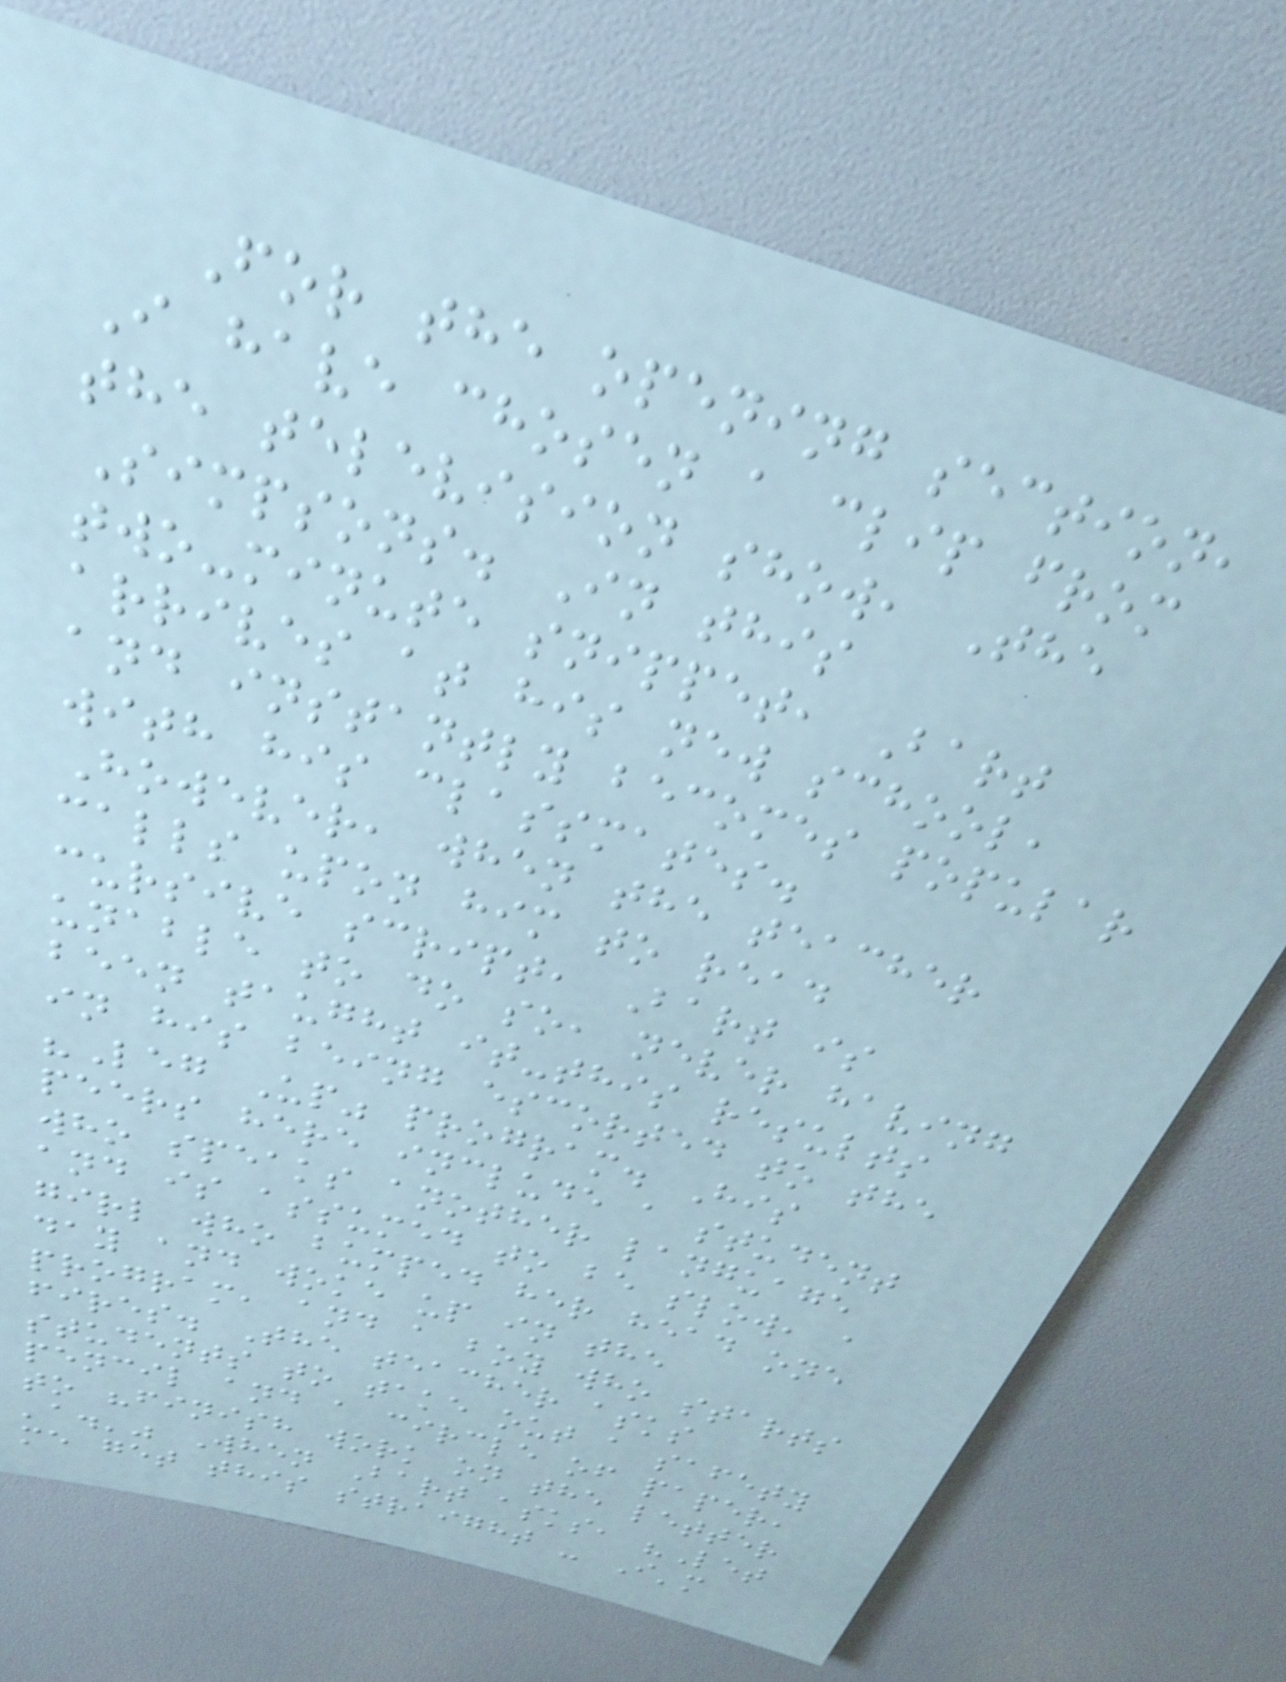For the opening section,
I have chosen a clip from
the television show, The
Simpsons. In this
two-minute snippet, Bart
arrives at his new school,
and instantly becomes popular
with his classmates.
However, when the teacher
calls upon him to read
cursive script, Bart is
unable to do so, never having
been taught it-this results
in his being escorted to the
"Leg Up" program. His
peers here include a student
who speaks another language
and is assumed to be slow, a
girl who bumped her head one
day and woke up in the
program, and a boy who starts
fires. The teacher asks
students to take out a safety
pencil and a circle of paper,
to "finish work on the letter
'a.'" When Bart asks, "Let
me get this straight - I'm
